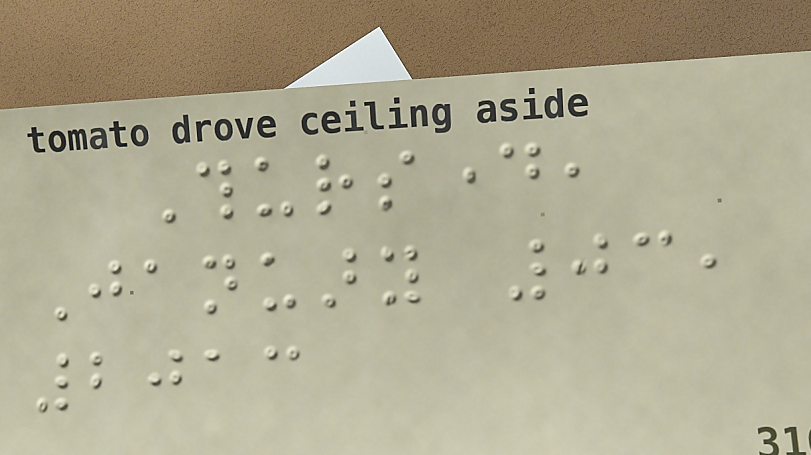Thursday,
January 03,
2013
